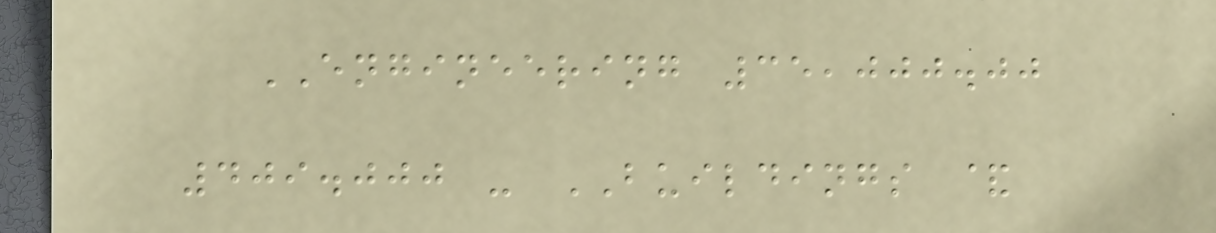ENGINEERING 35,000.00
409.000 - BUILDINGS &
